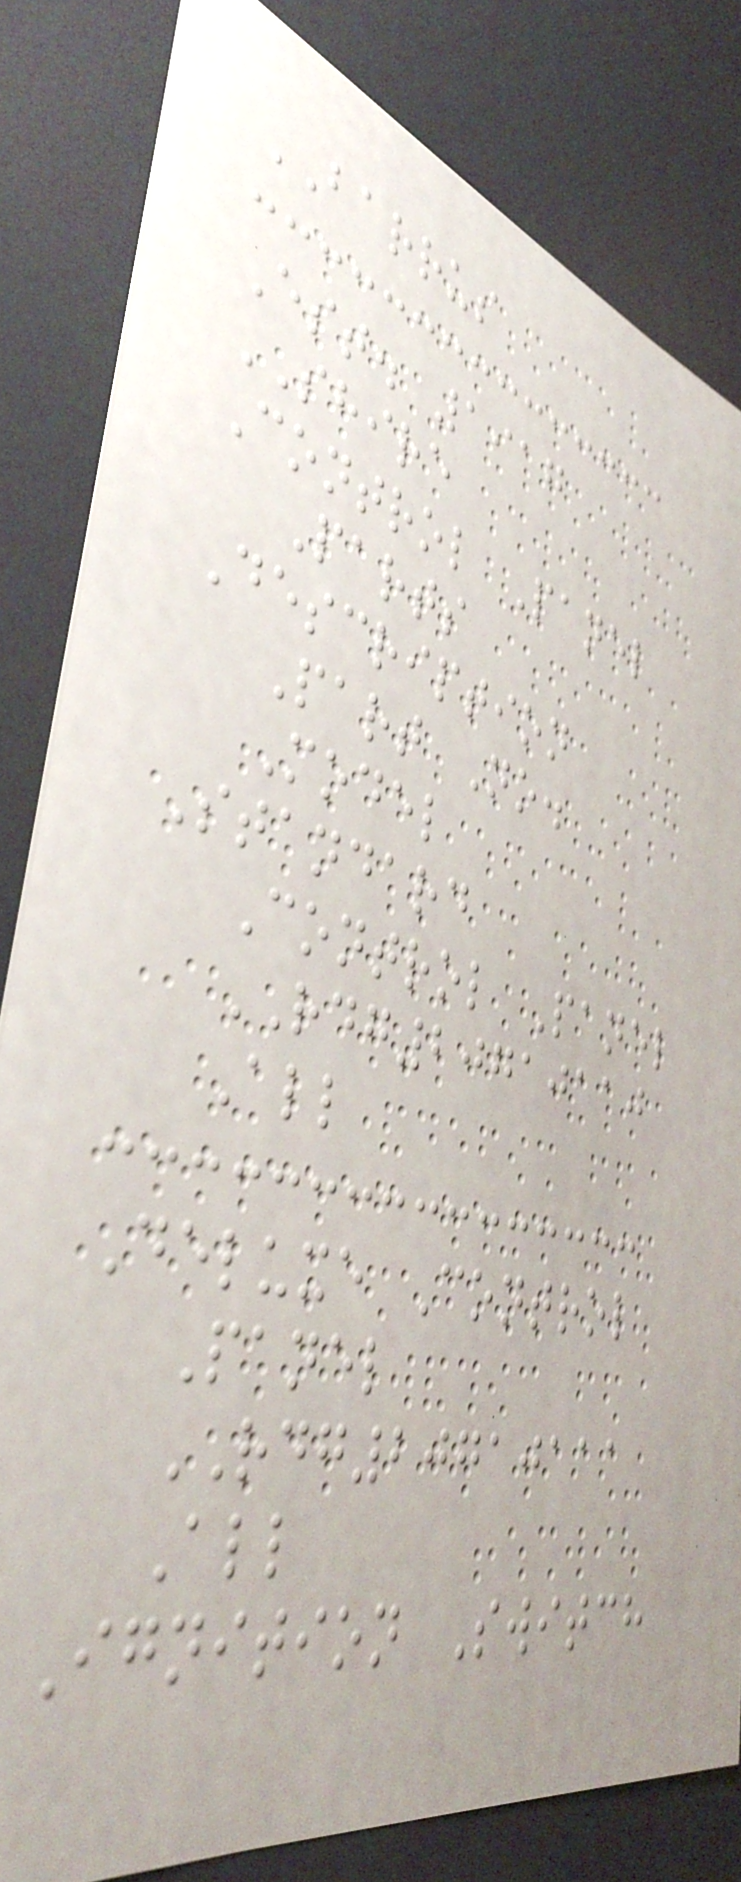BARRUS
Est. 1917
SHIRE
Control Panel
Parts
Description
Part No.
Model
Standard
Control Panel
RDG20710110
All
Deluxe Control
Panel
RDG20710111
All
Ignition Switch
